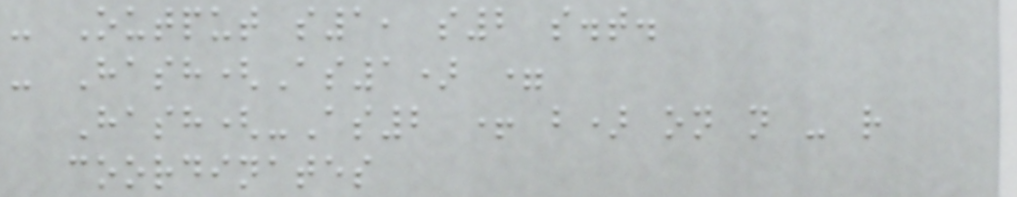- Output s1, s2 s.t.
- Hash(As1) =
Hash(-As2 + b) on n - r
coordinates
